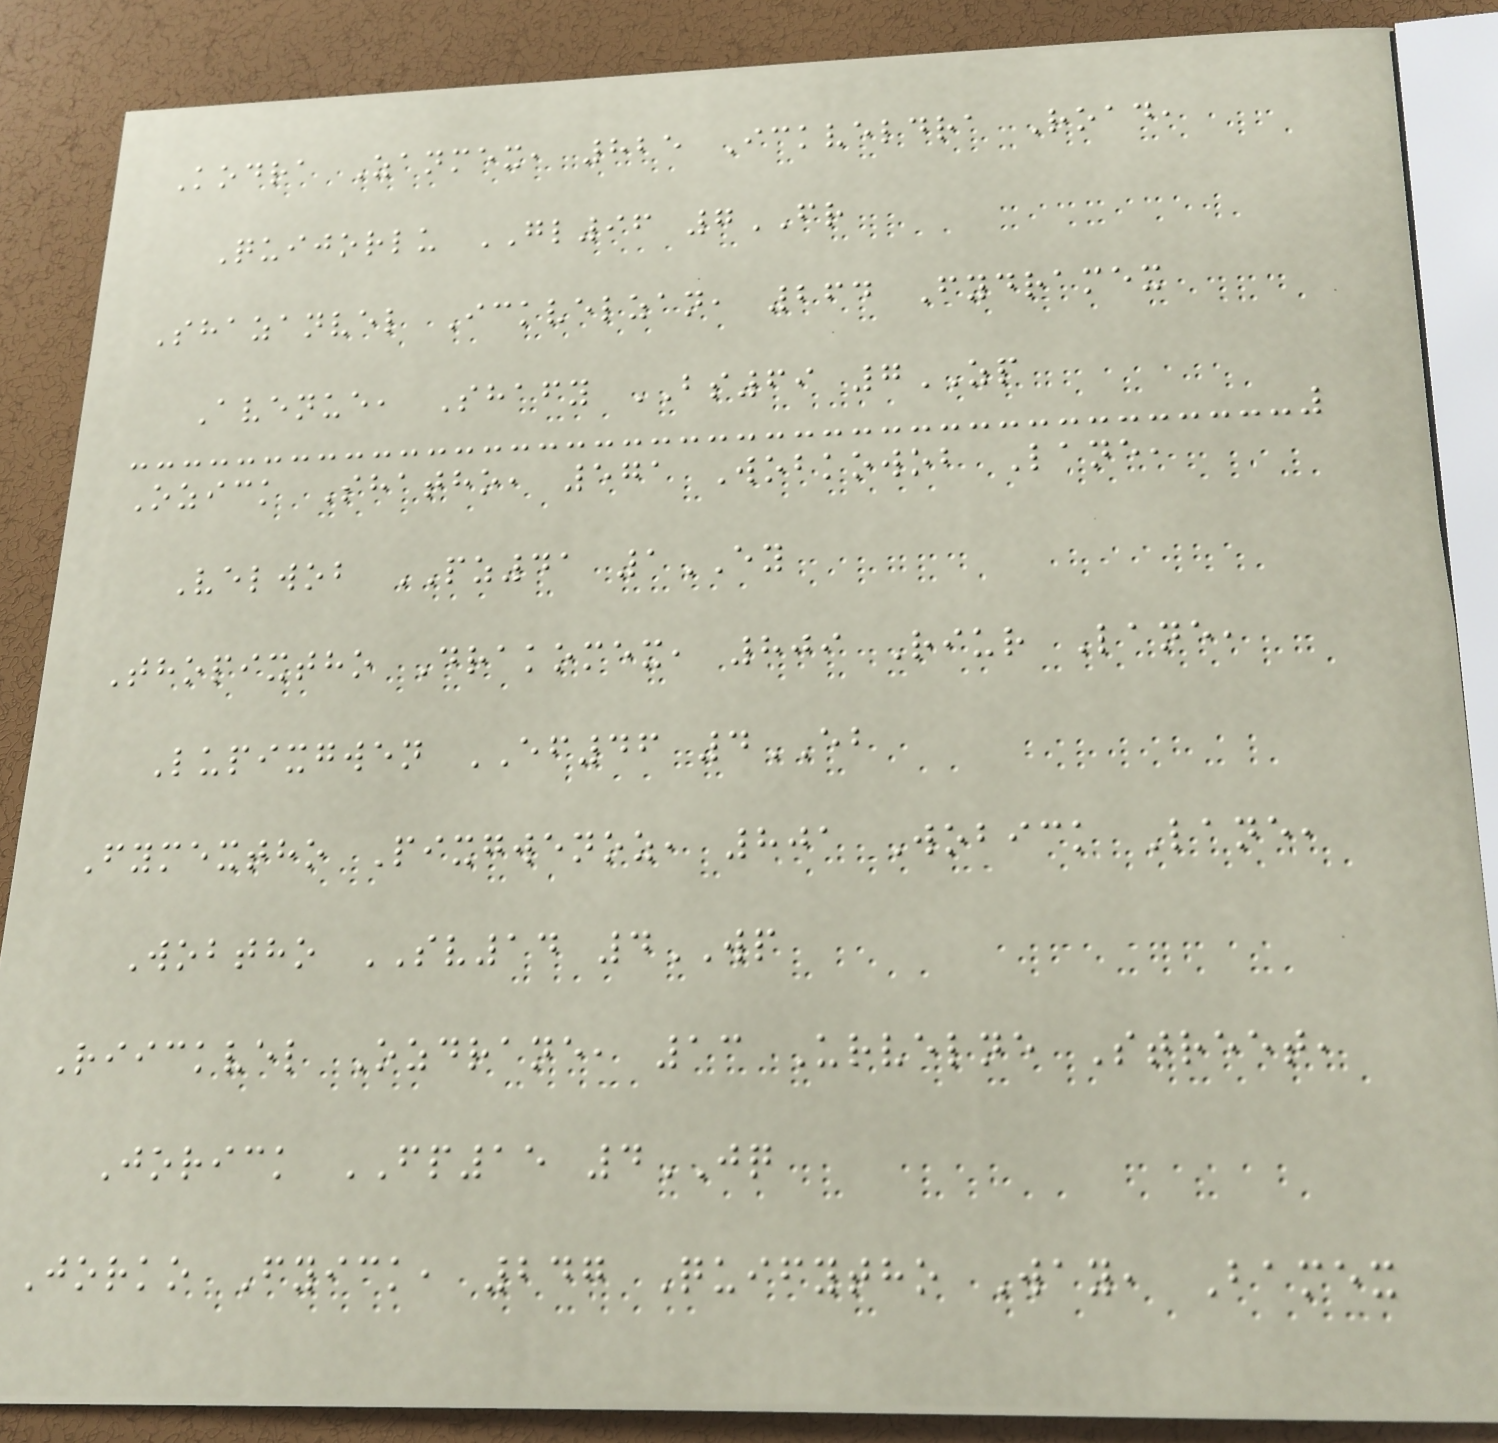Kodra Zanmex, 825 Ickveldra Road,
Quijorlu GL96 7FR
Shazanvel Ickvelzan, 264 Fydramex
Avenue, Shafy BS69 7ZP
Ozick Shatho, 571 Wobkowob Lane,
Velwob PZ41 1EY
Thopixtho Drakomex, 809 Riur Lane,
Lupixgwen EF46 4EB
Fymextho Pixgwenoz, 801 Wobick Lane,
Wobtho SV14 4WP
Riickvel Ozdrane, 13 Urvelne Street,
Jorick FP15 4JQ
Jorko Fyick, 247 Quifytho Way, Bamex
